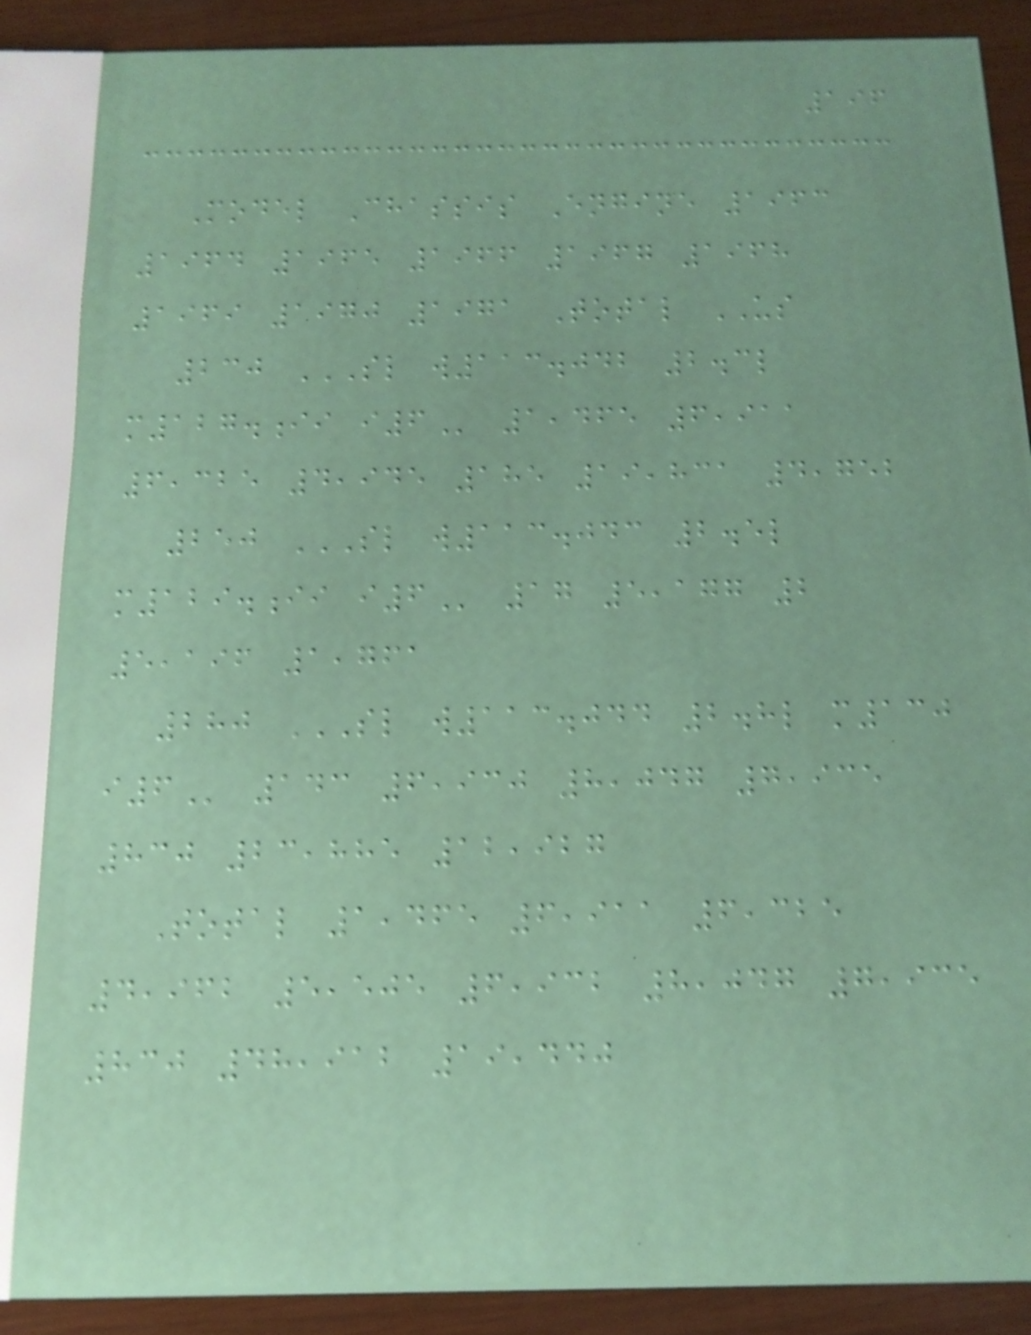196
Model Chassis Engine 1963
1964 1965 1966 1967 1968
1969 1970 1971 Total US
230 SL W113.042 2.3L
M127.II I6 1,465 6,911
6,325 4,945 185 19,831 4,752
250 SL W113.043 2.5L
M129.II I6 17 5,177 2
5,196 1,761
280 SL W113.044 2.8L M130
I6 143 6,930 8,047 7,935
830 23,885 12,927
Total 1,465 6,911 6,325
4,962 5,505 6,932 8,047 7,935
830 48,912 19,440
